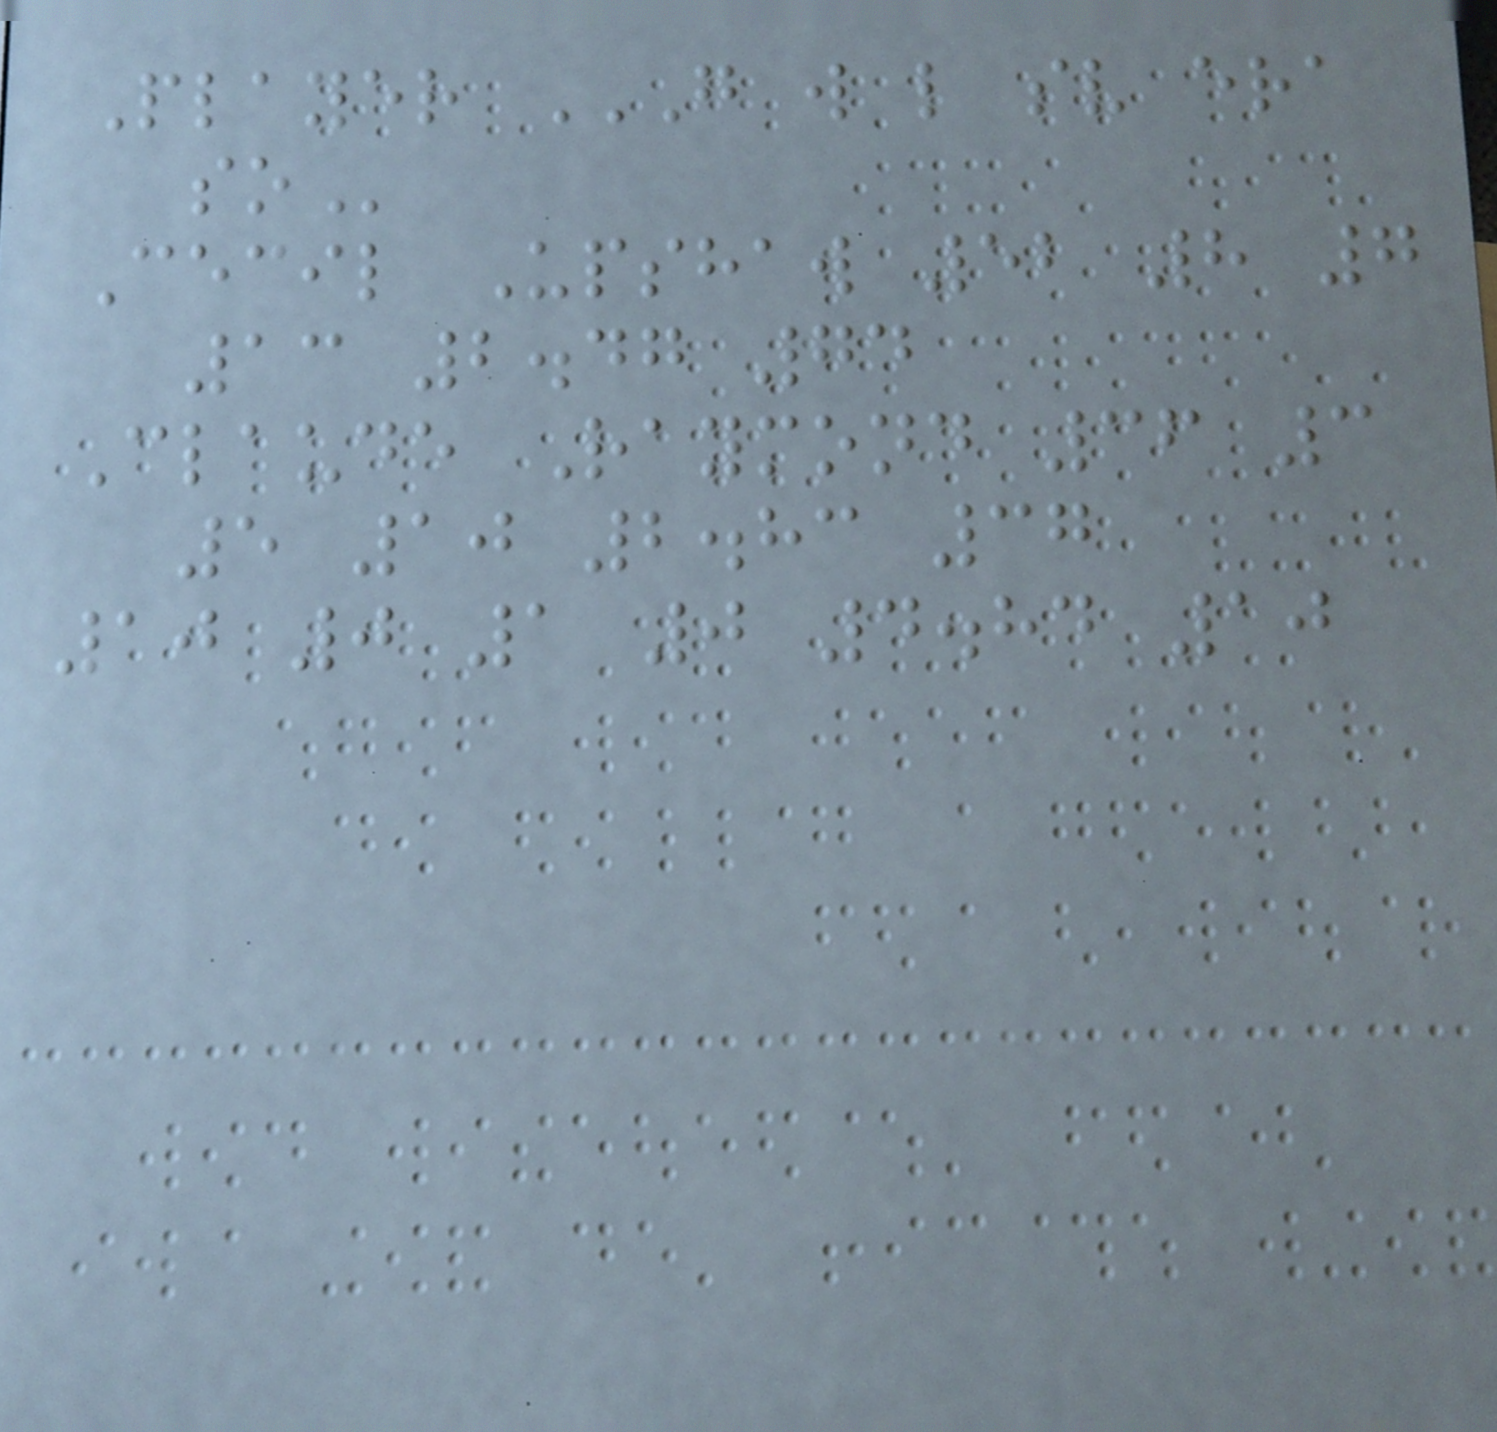Player G W L SV ERA
SO
Cecil Upshaw 52 8 7
13 2.47 74
Claude Raymond 36 3
5 10 2.83 37
10 0 1 0 4.84 10
